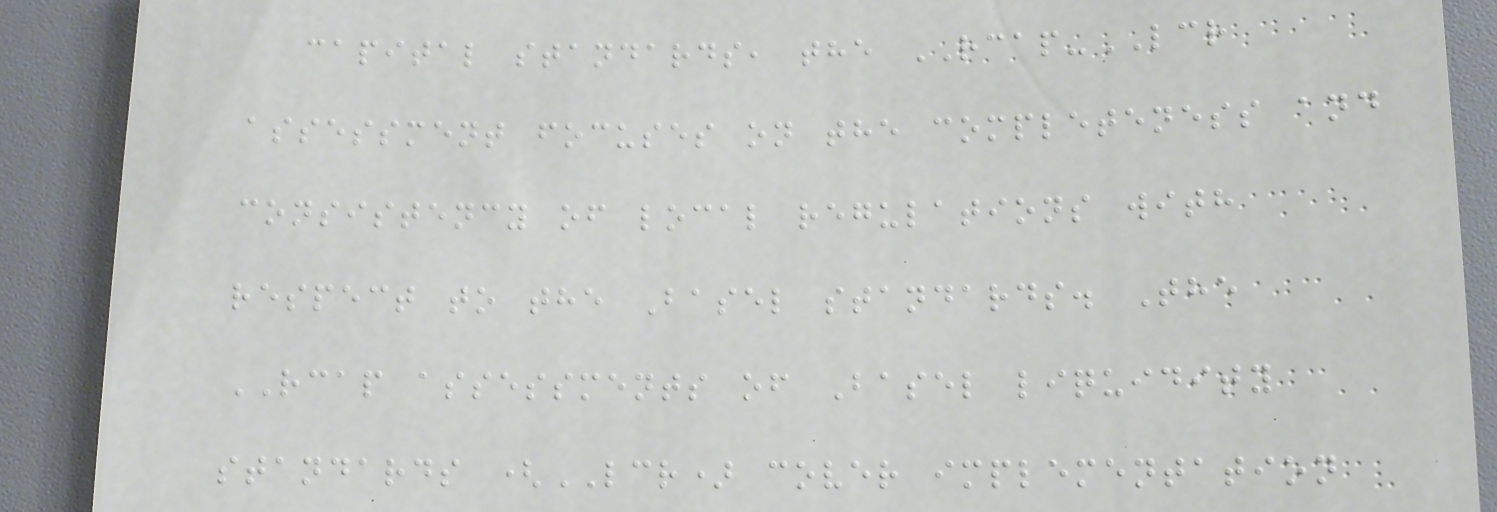capital standards, the RCAP-LCR
assessment focuses on the completeness and
consistency of local regulations with
respect to the Basel standards. The
RCAP assessments of Basel liquidity
standards (LCR) cover implementation
